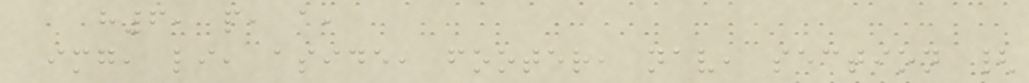h6, p, a,
img, li, aside, footer, nav, section {
